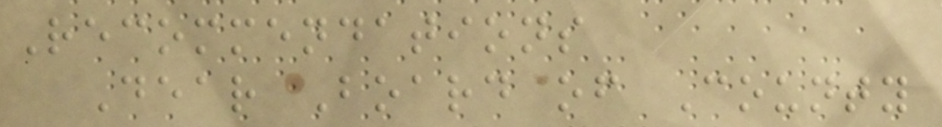Recommendations
Dear Board of County
